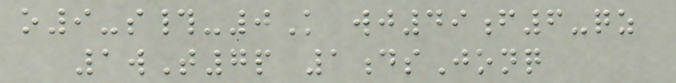o9-s#-0K wj49f6-qz
1wT7p 1dsJonq
